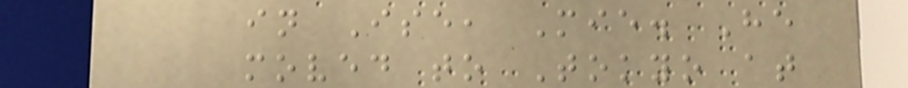in Ise, Mie. He
moved to Tokyo at
